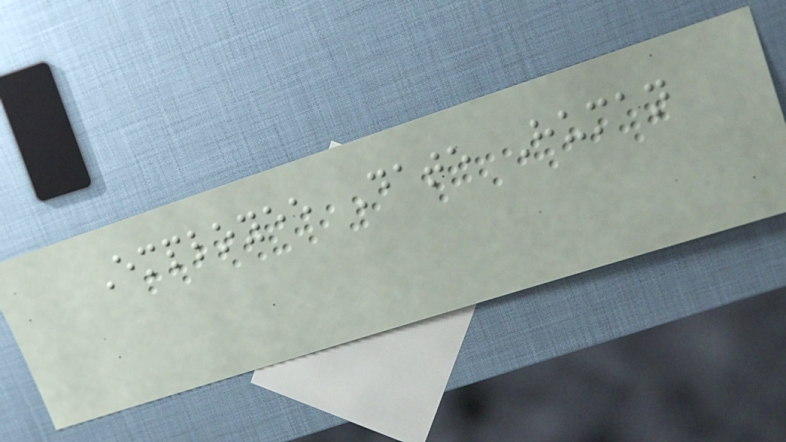Employee Date Human
